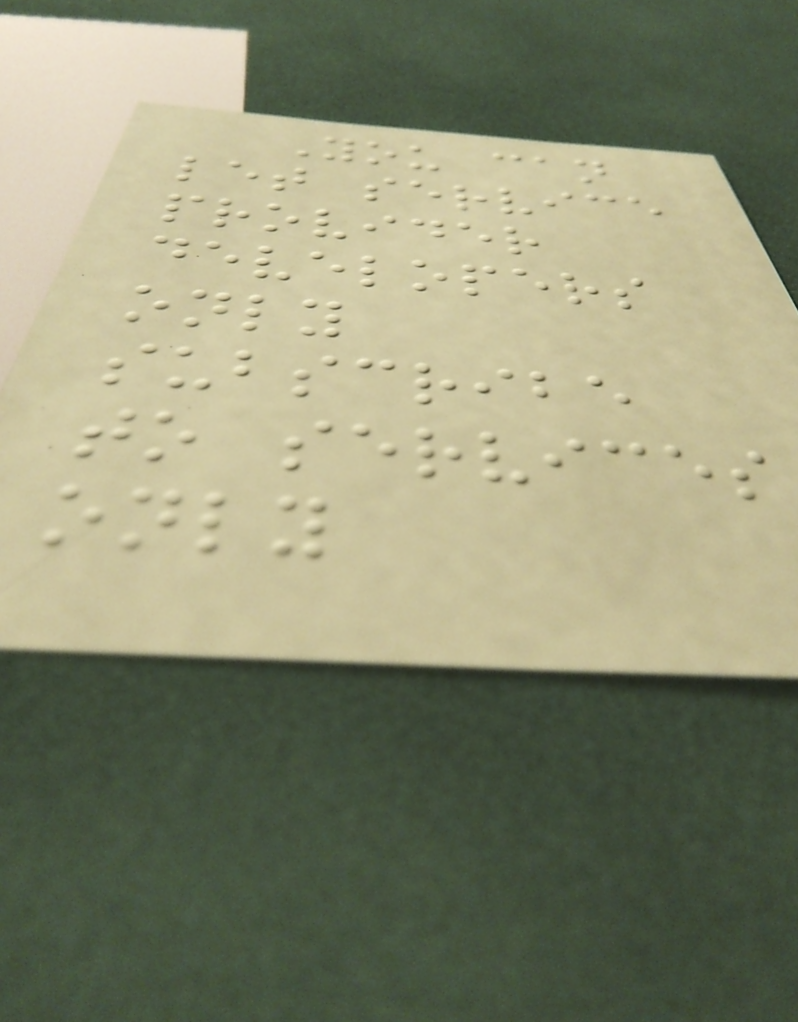You can
let service
provider
developers
only
subscribe
to services
only
